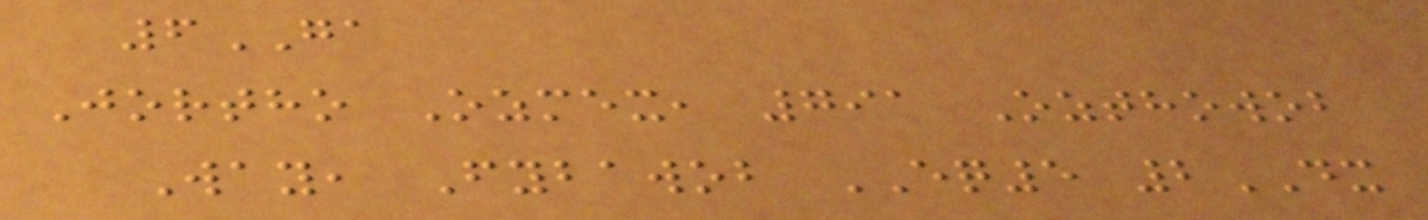6GA
Jortho Ozmex, 791 Ozthowob
Way, Fybawob EQ5 2DX
